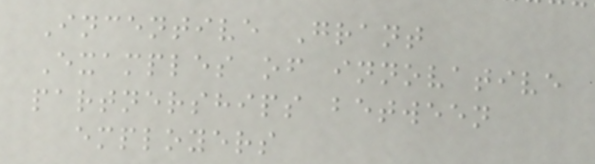Incentive Grant
Examples of innovative
partnerships between
employers
